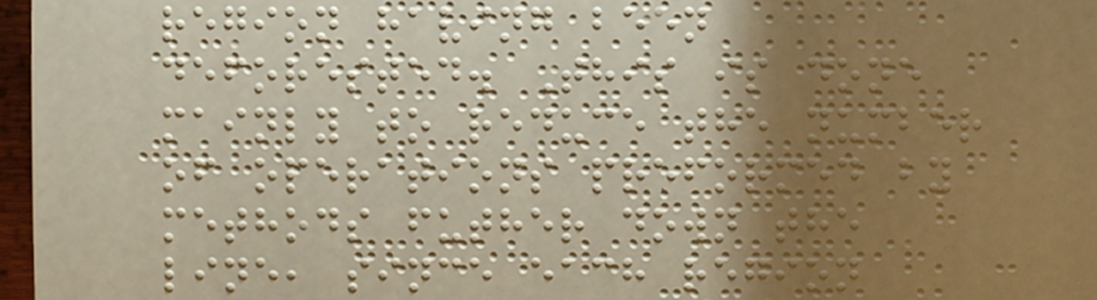region having been
deforested. This is done
mainly to reduce the number
of operations preformed by
methods futher down the
line, since each region
